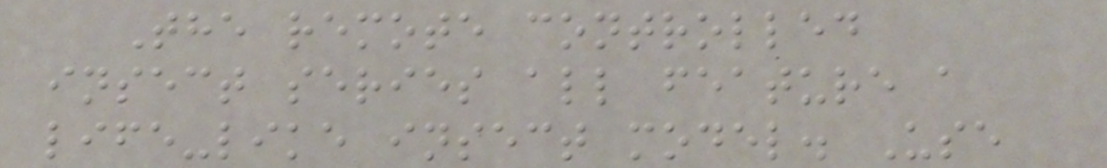The remote controlled
insect series all feature a
life-like insect model. Use
